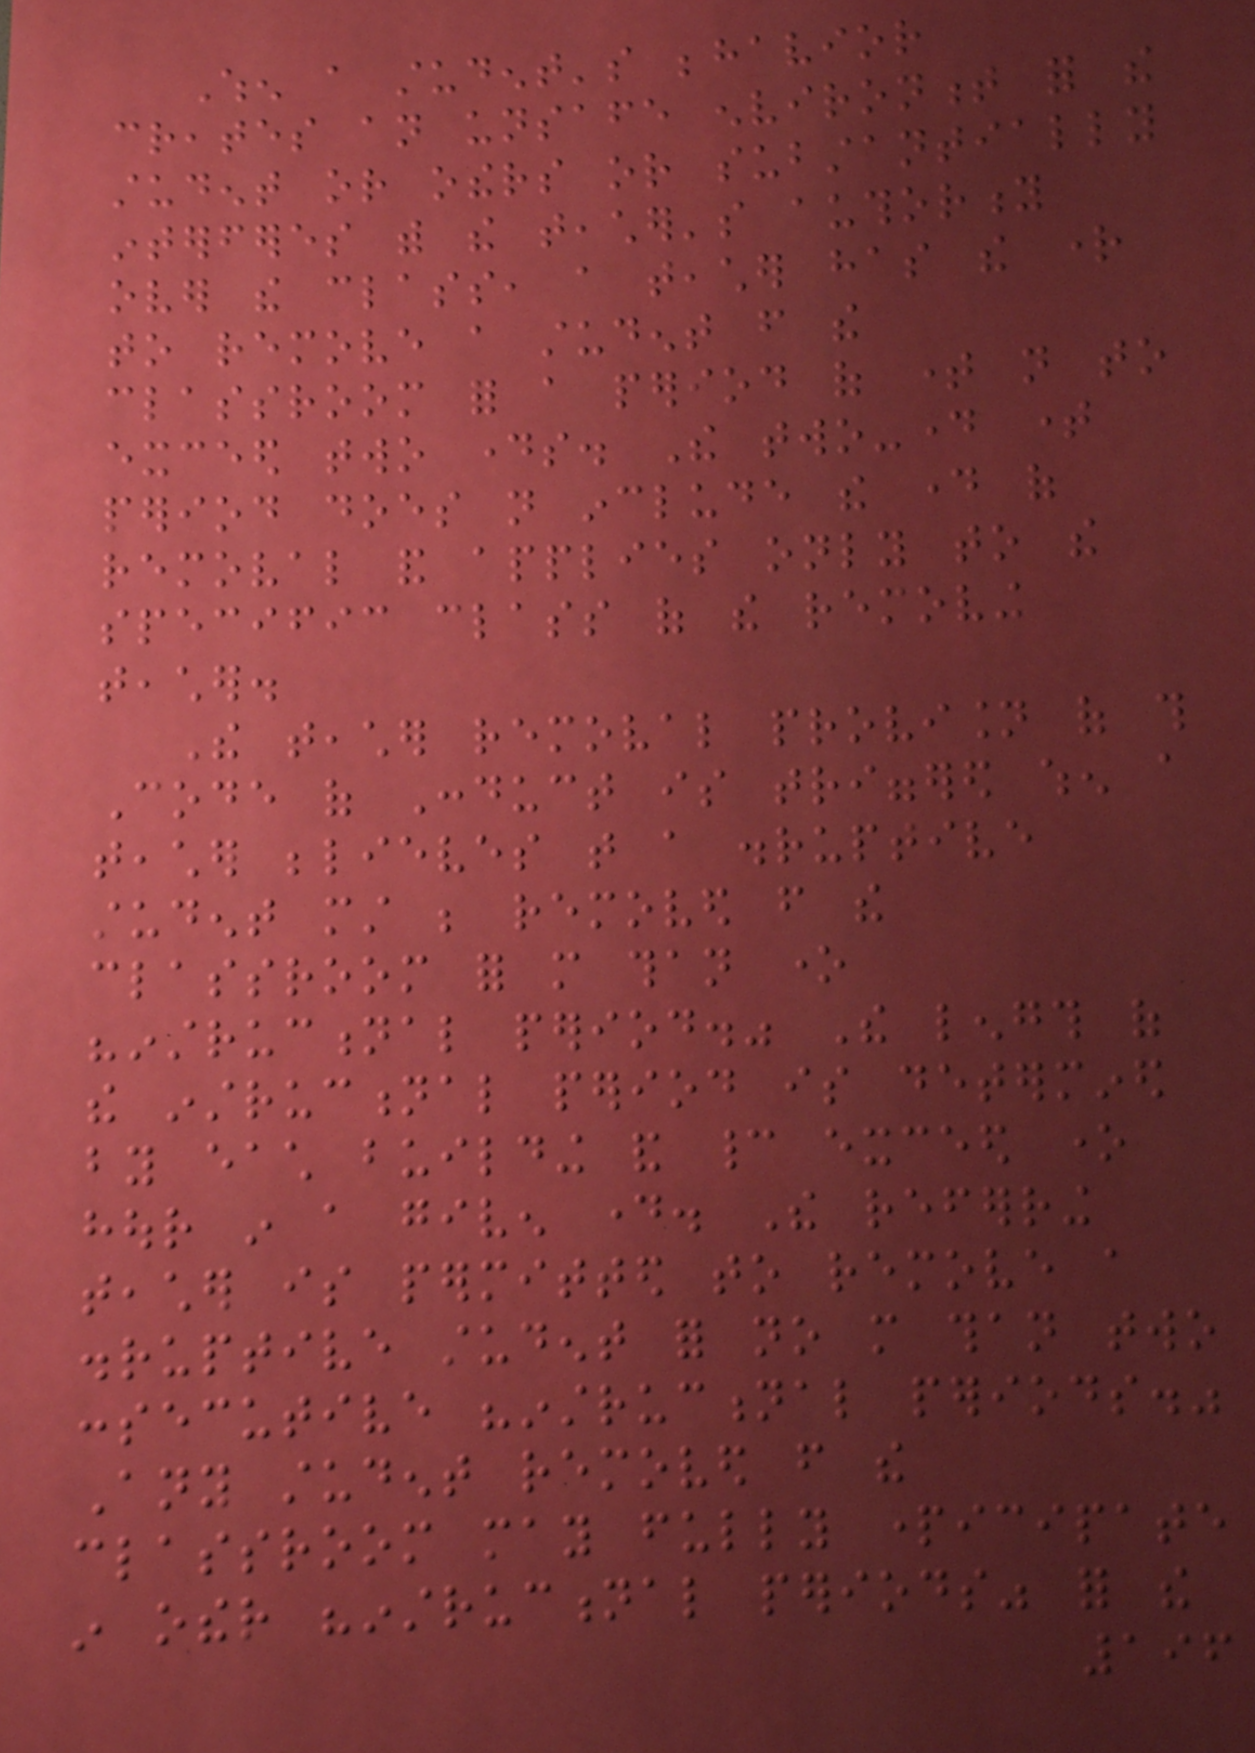When a student's behavior
creates an unsafe environment for the
student or others or substantially
interferes with the teacher's authority
over the class, a teacher has the right
to remove a student from the
classroom for a period of time not to
exceed two days. The two-day time
period does not include the day of
removal and applies only to the
specific class of the removing
teacher.
The teacher removal provision of this
Code of Conduct is triggered when a
teacher believes that a disruptive
student must be removed from the
classroom for more than one
"instructional period." The length of
the instructional period is determined
by each building and cannot exceed one
hour in a given day. The referring
teacher is permitted to remove a
disruptive student for no more than two
consecutive "instructional periods."
Any student removed from the
classroom may fully participate
in other "instructional periods" for the
196
